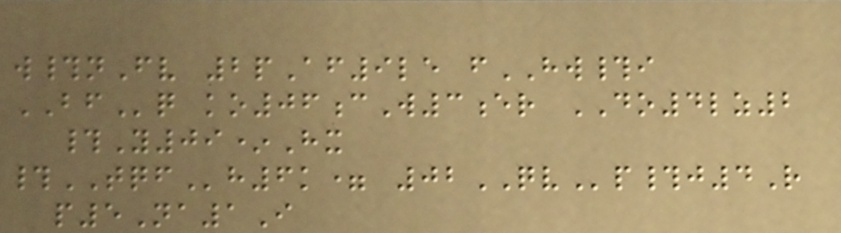w#nFv 2pAf9le fHW#i
BFq ko06cW3er DO4lz2
#Y09*Hx
#TQFh6k= 02QVp#j4R
p5Na1I
